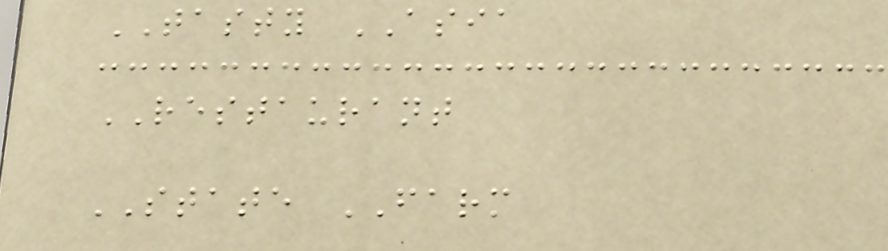TASTY ASIA
RESTAURANT
STATE FARM
